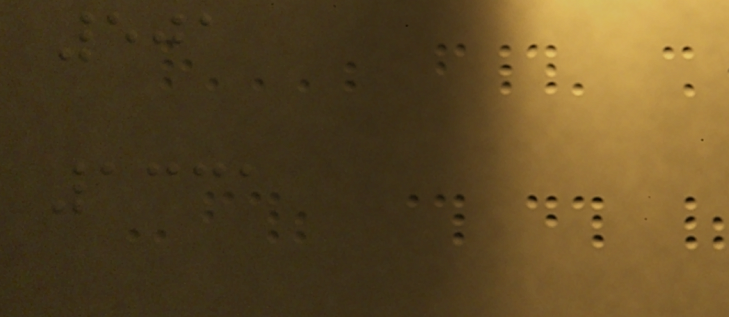501
1331
